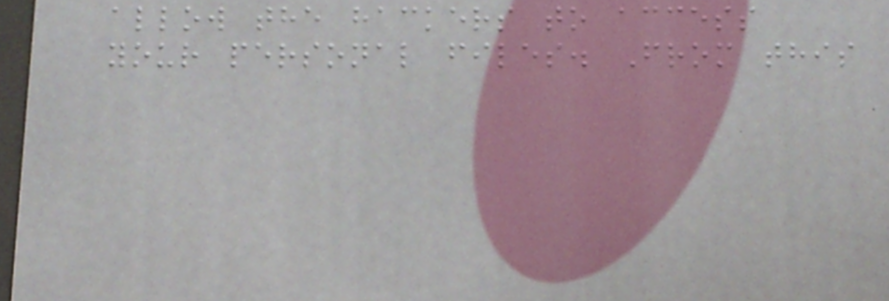allow the hackers to access
your personal files. From this
